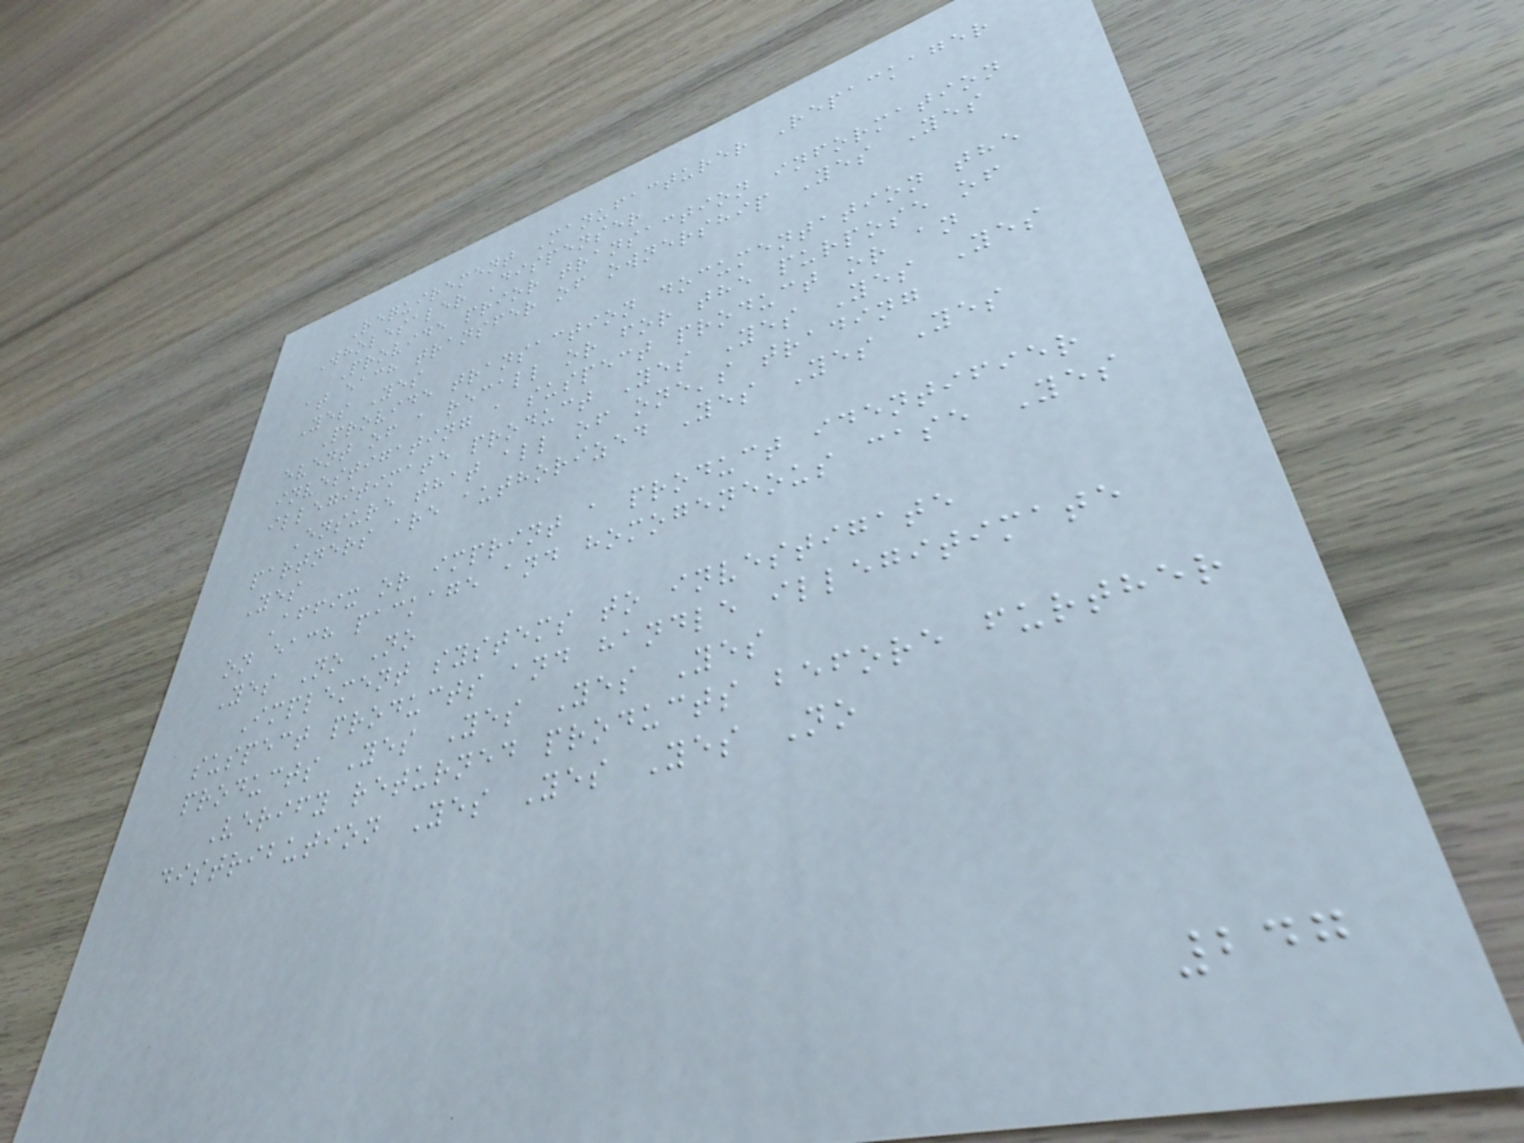Requirement Manufacturer Repackager
Wholesaler Dispenser
Provide prior transaction information
at each transfer of ownership Yes Yes
Yes Yes
Provide transaction documentation the
event of a recall or for the purpose of
investigating a suspect product or an
illegitimate product Yes Yes Yes Yes
Ensure that all of one's trading
partners are authorized Yes Yes Yes
Yes
Affix or imprint a product identifier
on each package and homogeneous case Yes
Yes No No
Implement systems to investigate
suspect products and handle illegitimate
products Yes Yes Yes Yes
Verify returned products before further
distribution Yes Yes Yes No
247
